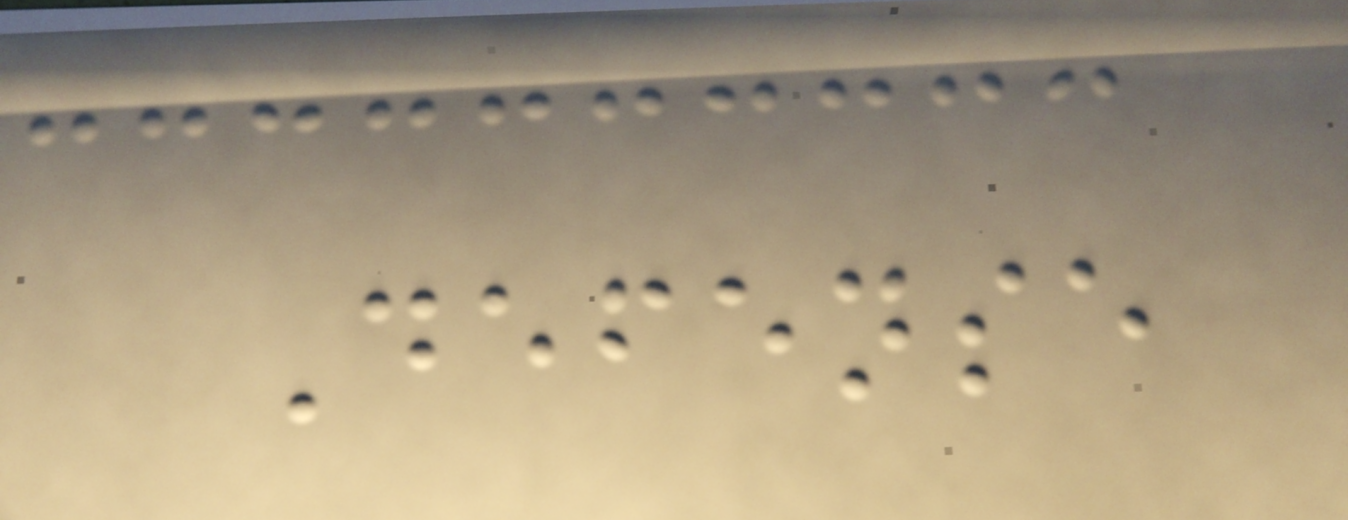Defense
